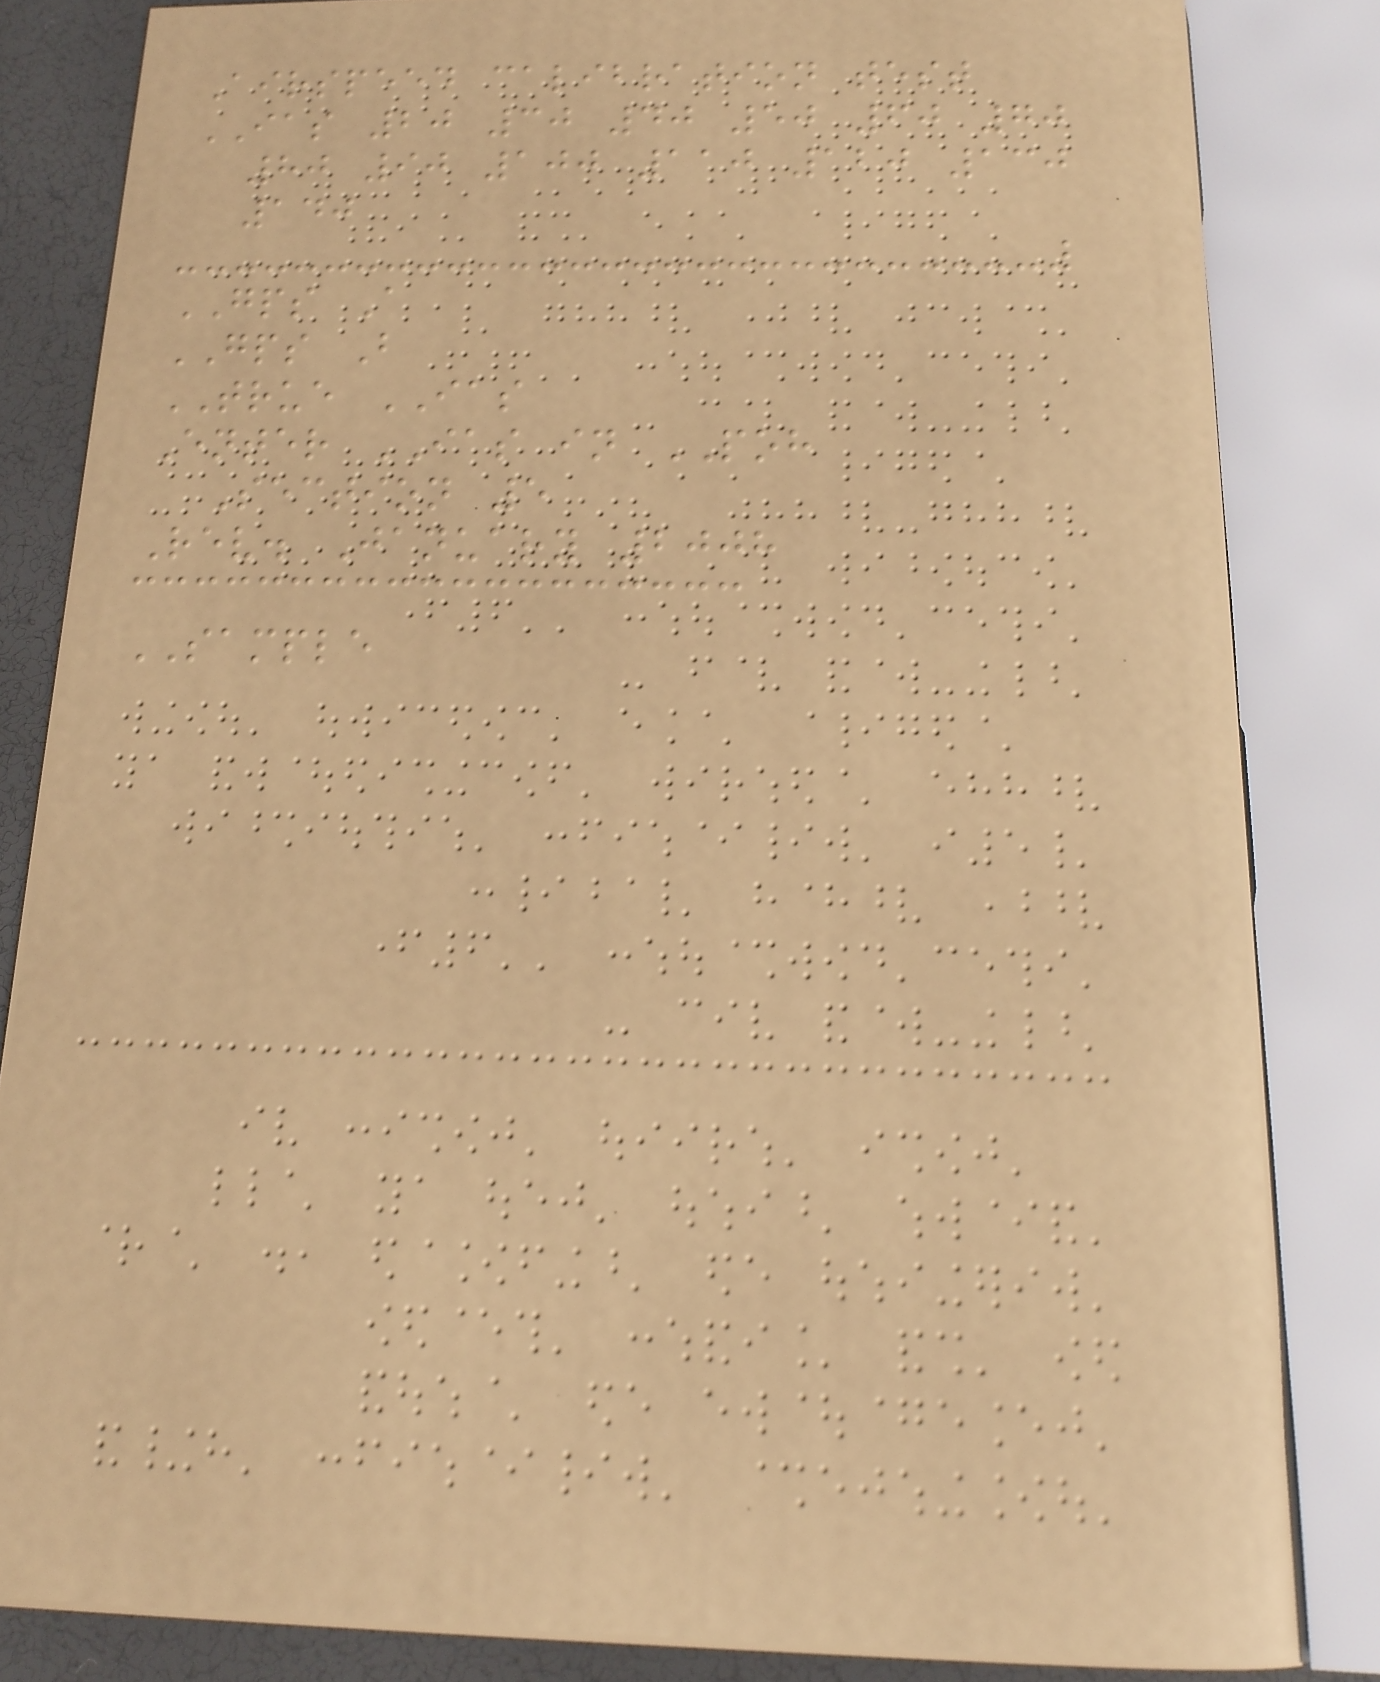Airspeed calibration test
IAS 20 30 40 50 60 70
80 90 100 110 120 130
140
GPS A
GPS B
TRUE IAS
Enter IAS in POH
Section 5
Rev. January 2008
SAMPLE
